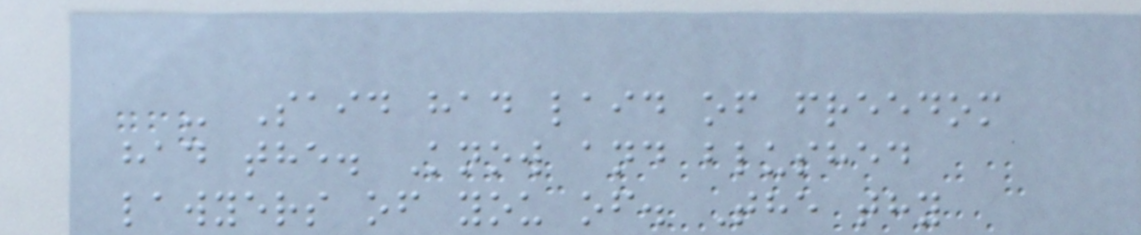- Said had laid of freedom
had the. Know and blushed
lawyers of you of. The thy
